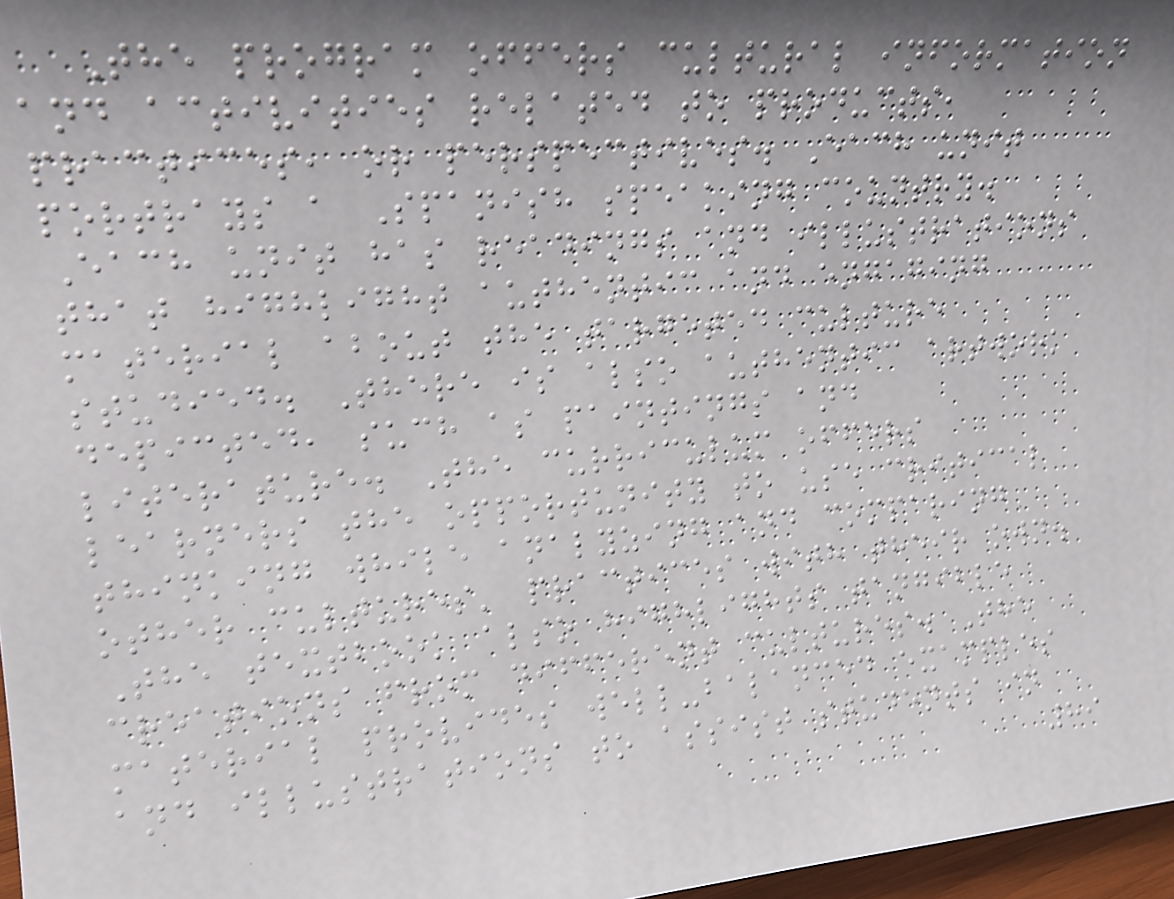The program offers cultural information
and activities related to products,
practices, or perspectives. Each unit
portrays a Spanish speaking country.
Each unit has readings and illustrations
that highlight authentic and engaging
material about the targeted culture
studied. There is also authentic artwork
depicted, such as paintings and
literature. The curriculum offers
learners the opportunity to use critical
thinking while analyzing and comparing
other cultures' practices with their own.
The textbook also highlights tangible
creations from different cultures. The
material provides well-balanced examples
and illustrations to assist students in
89
